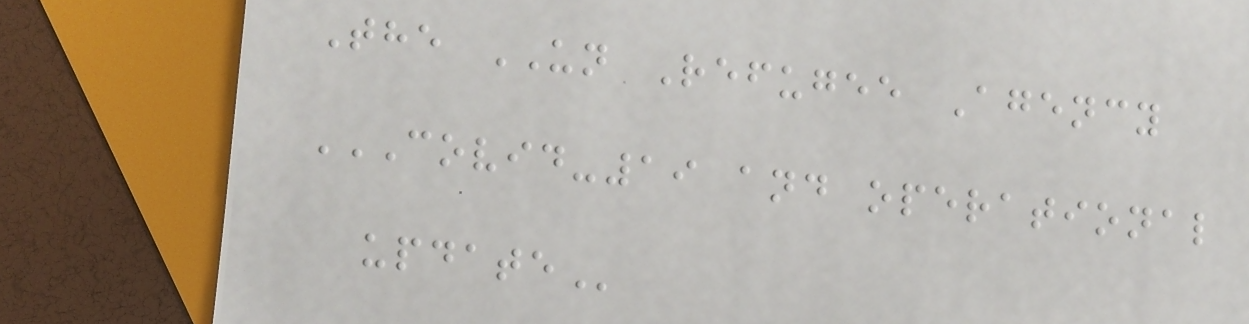The UN Refugee Agency
COVID-19 AND OPERATIONAL
UPDATE
